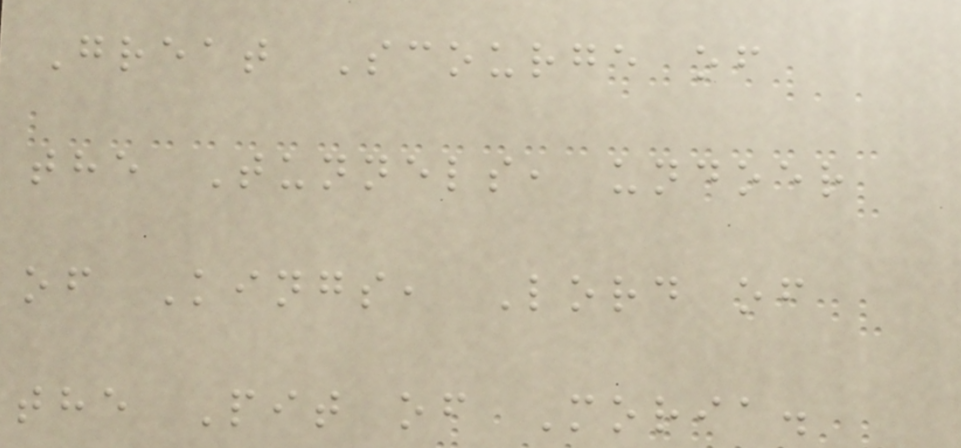Great Scourge of
the Tunnels, undoer
of Kings, Lord of
the Pit of Moria.
